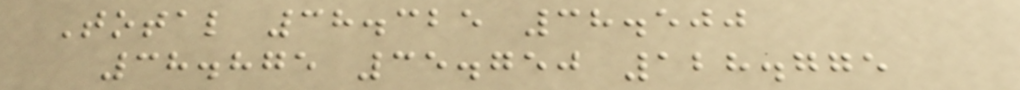Total 38.325 38.500
38.875 35.750 128.775
